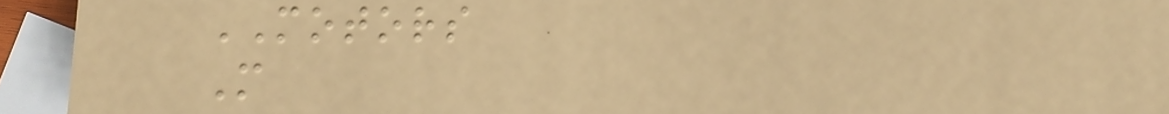MOTORS
M
